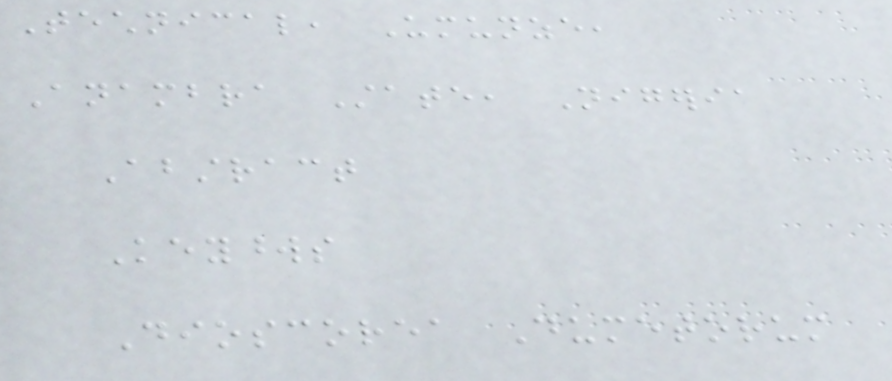Technical, Umunze,
Anambra State, Nigeria
Abstract
Keywords
Dioscorea Dumetorum
